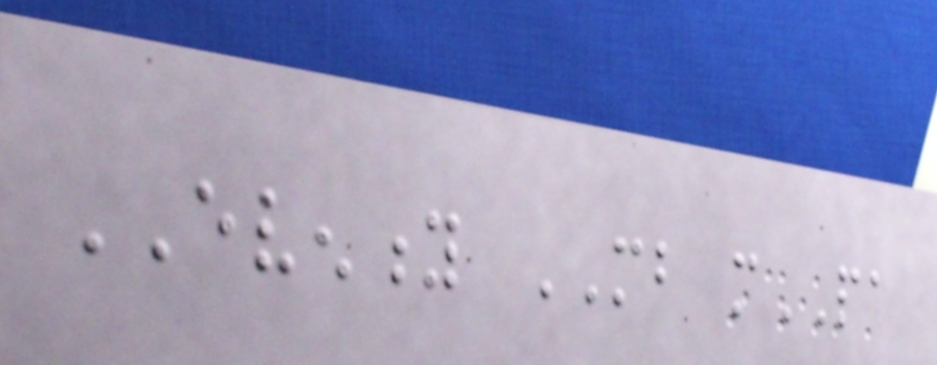EVENITY MB mPA
